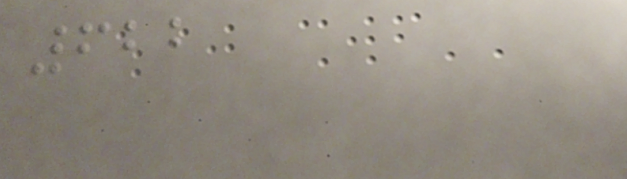622
